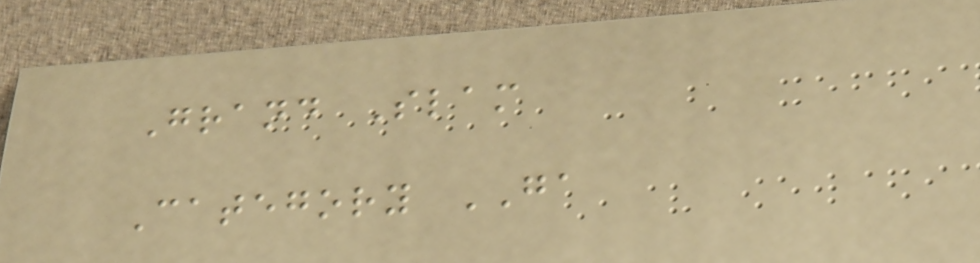Grand Slam
Category GA
